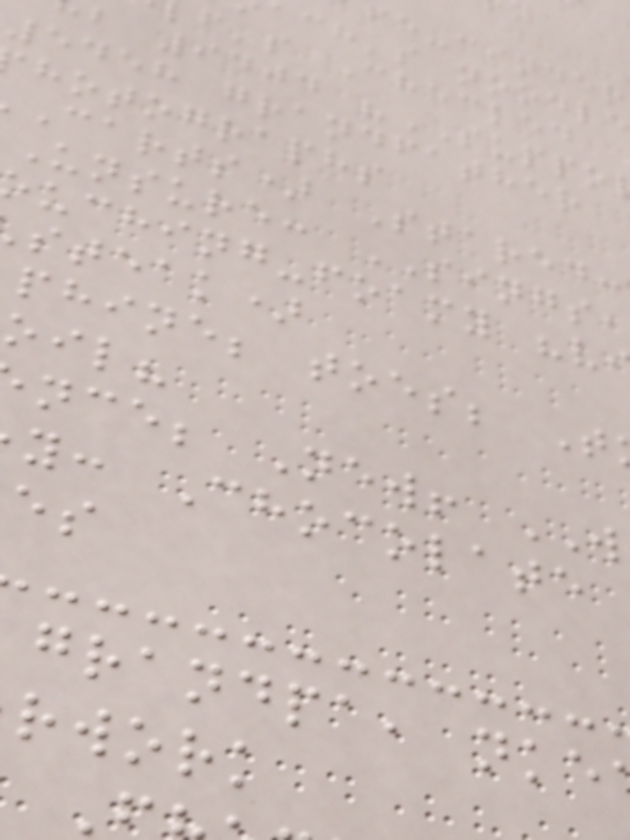fe-cinder
ach's noodle
f's Checked
b 9404 "SUPPO
5458 grandfather
hotographs
carts) Stared:
unsure: SINGS,
uching-foamy "v
steak)
phine; toes; T
oil?
nce; New!
y: Chocolate
grandpa, nke
rwork
